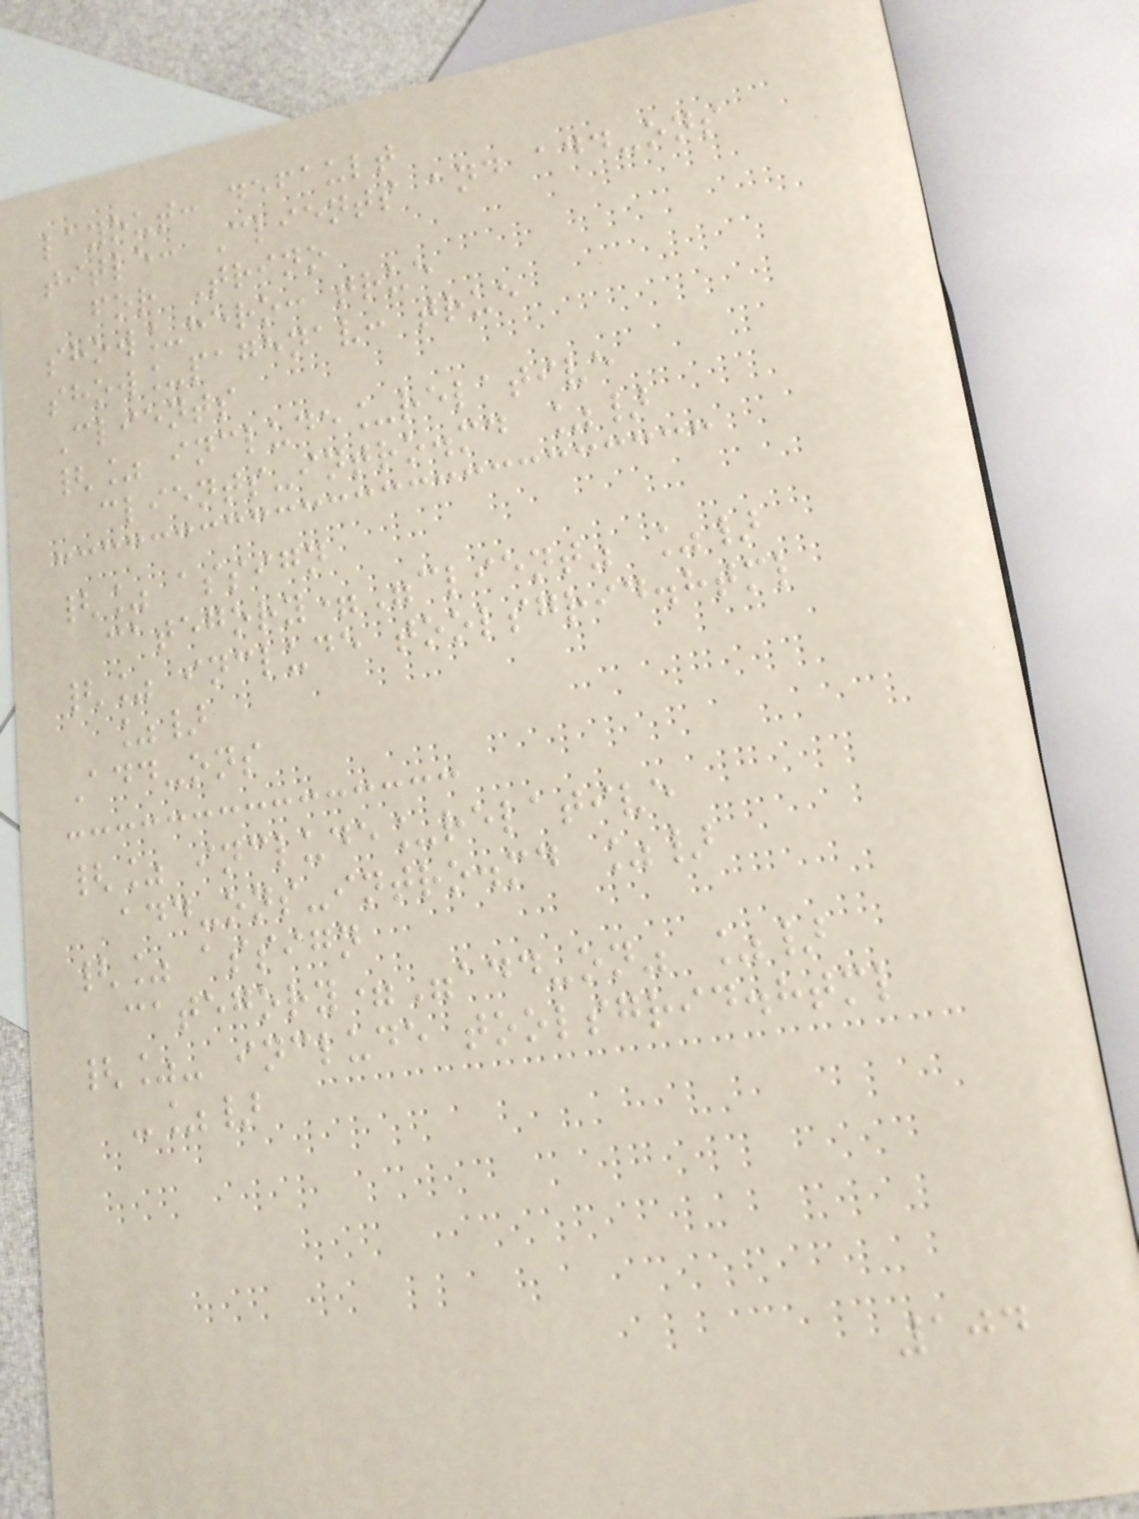layout: default
title: Clients and add-ons
for Trino
show_hero: true
show_pagenav: true
Clients
{% include_relative
clients-intro.md %}
{% assign
category="client" %}
{% include toolsgrid.html
%}
Add-ons
{% include_relative
add-ons-intro.md %}
{% assign
category="add-on" %}
{%- include toolsgrid.html
-%}
104
